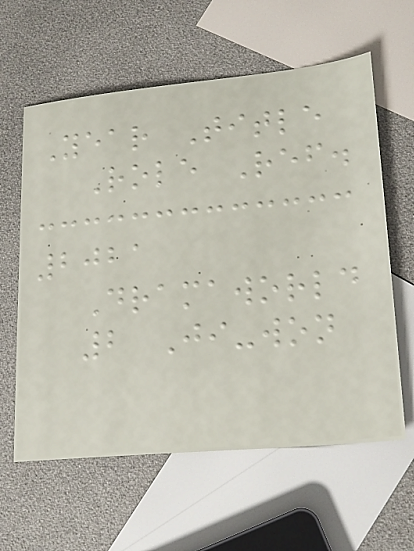Year Title
Role Ref.
2021
Dramaworld
2 Ji-won
